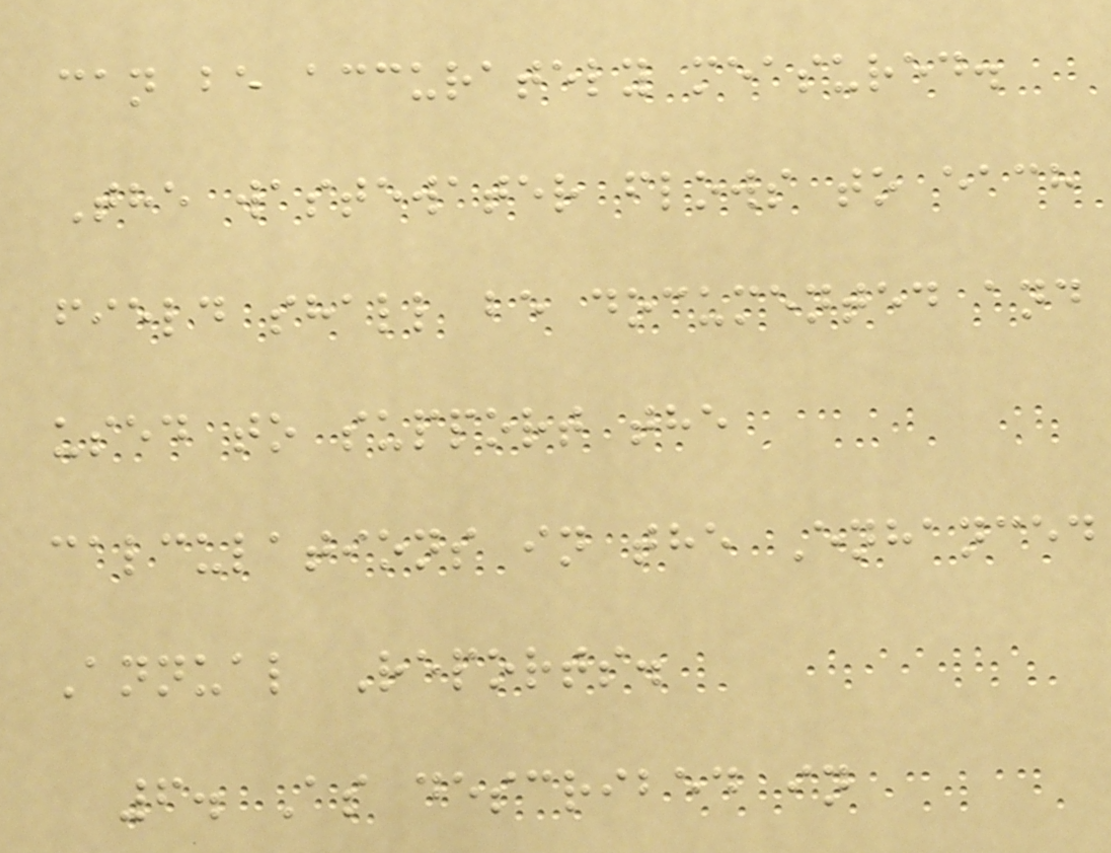can be accurately measured.
The wastewater flows to each
field shall be documented and
used to support the
calculations in the Enhanced
Annual Reports.
6. As described in
